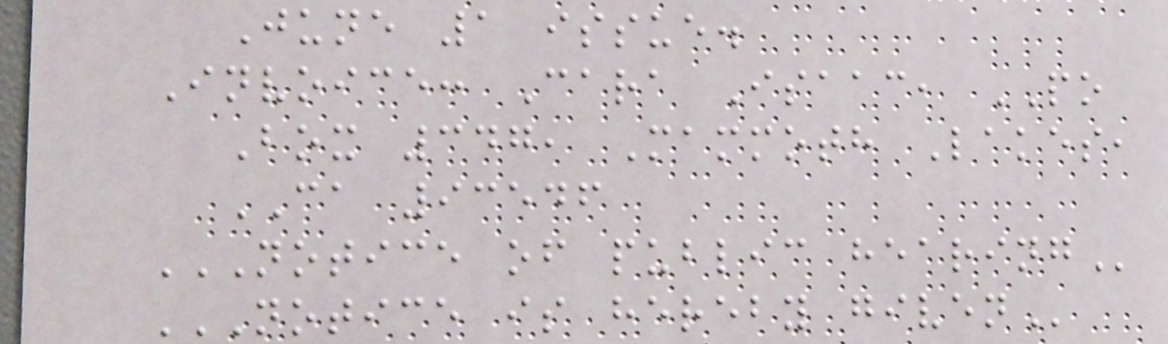June 1 issue.
Invoice: Cara Isaac, PO
Box 347, Mammoth Lakes,
CA 93546
NOTICE OF PUBLIC HEARING
NOTICE IS HEREBY GIVEN
